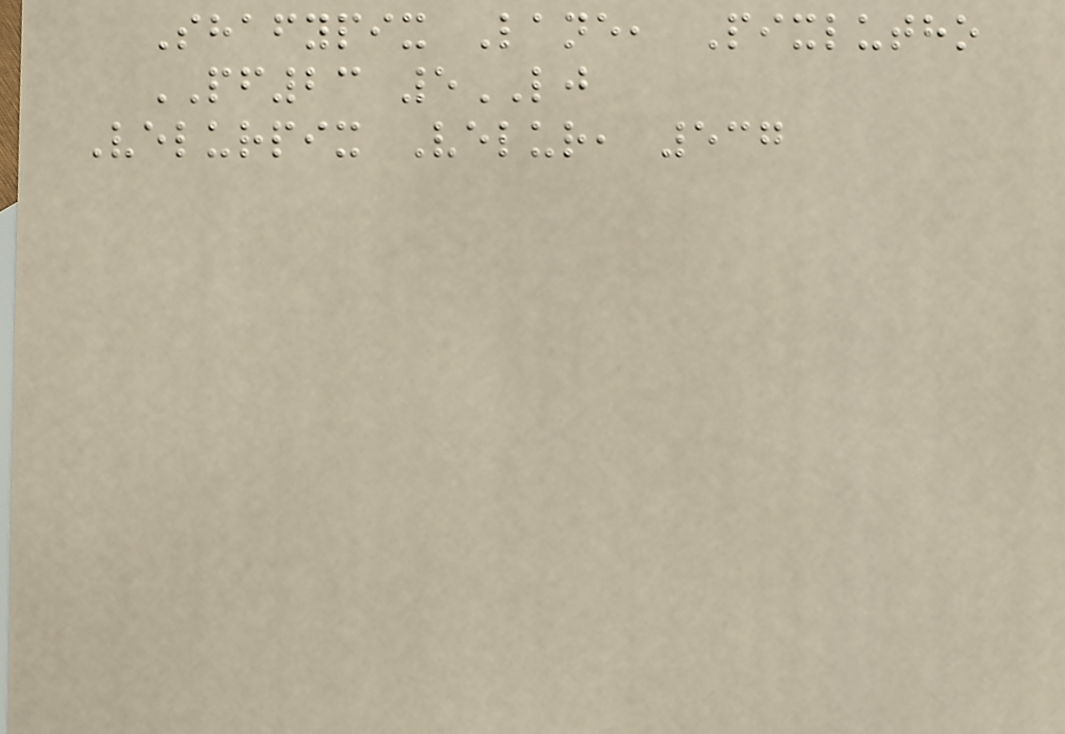Shafypix Lane, Pixlutho
PF23 5LJ
Velurpix Velur, 537
